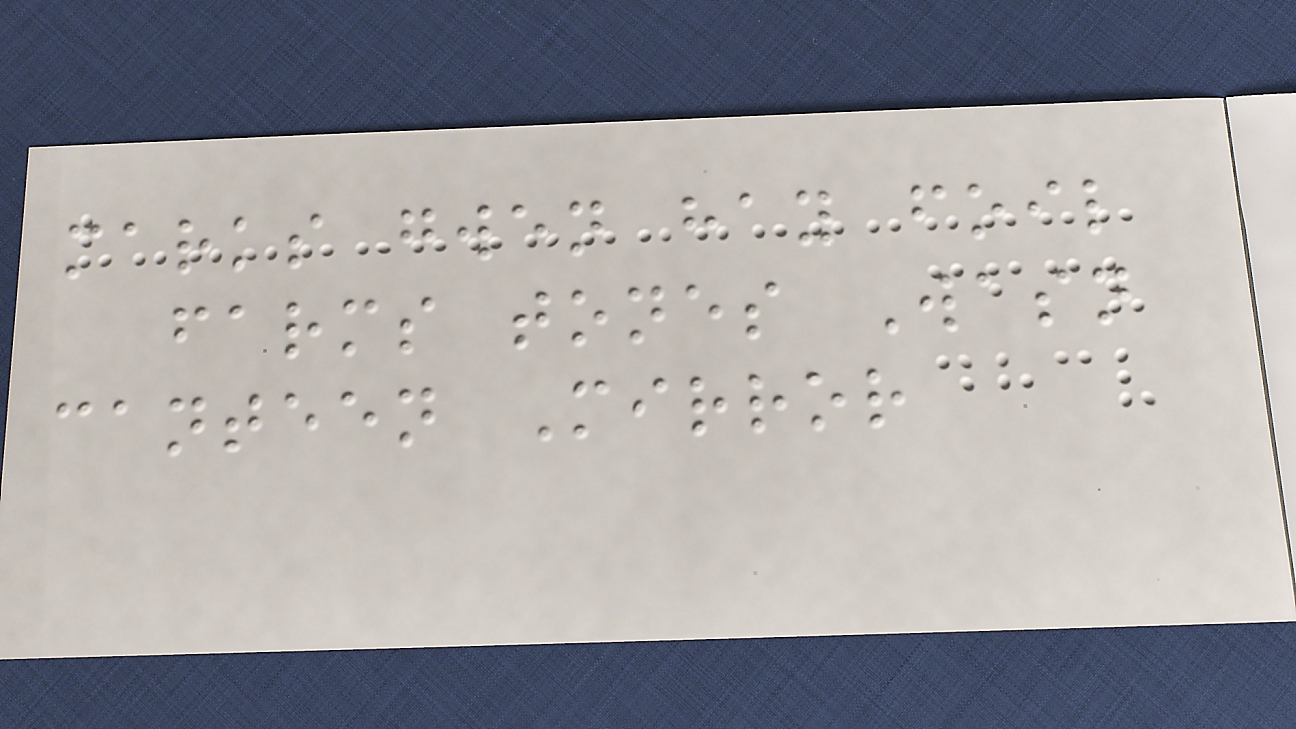marks gwen hay foil
farms tones Wasn
canteen Mirror
